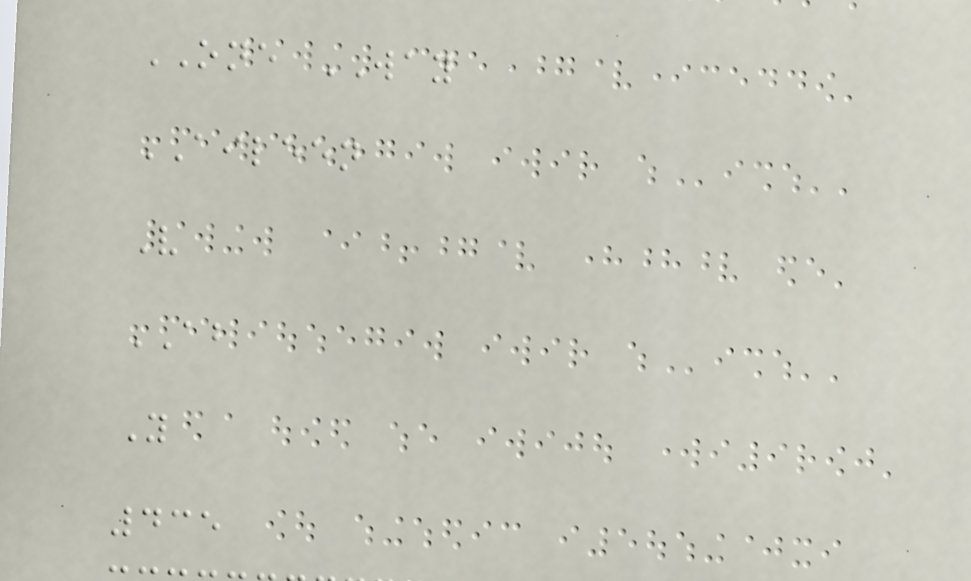ONE WAY
AILEEN
V
AB
Y
435
